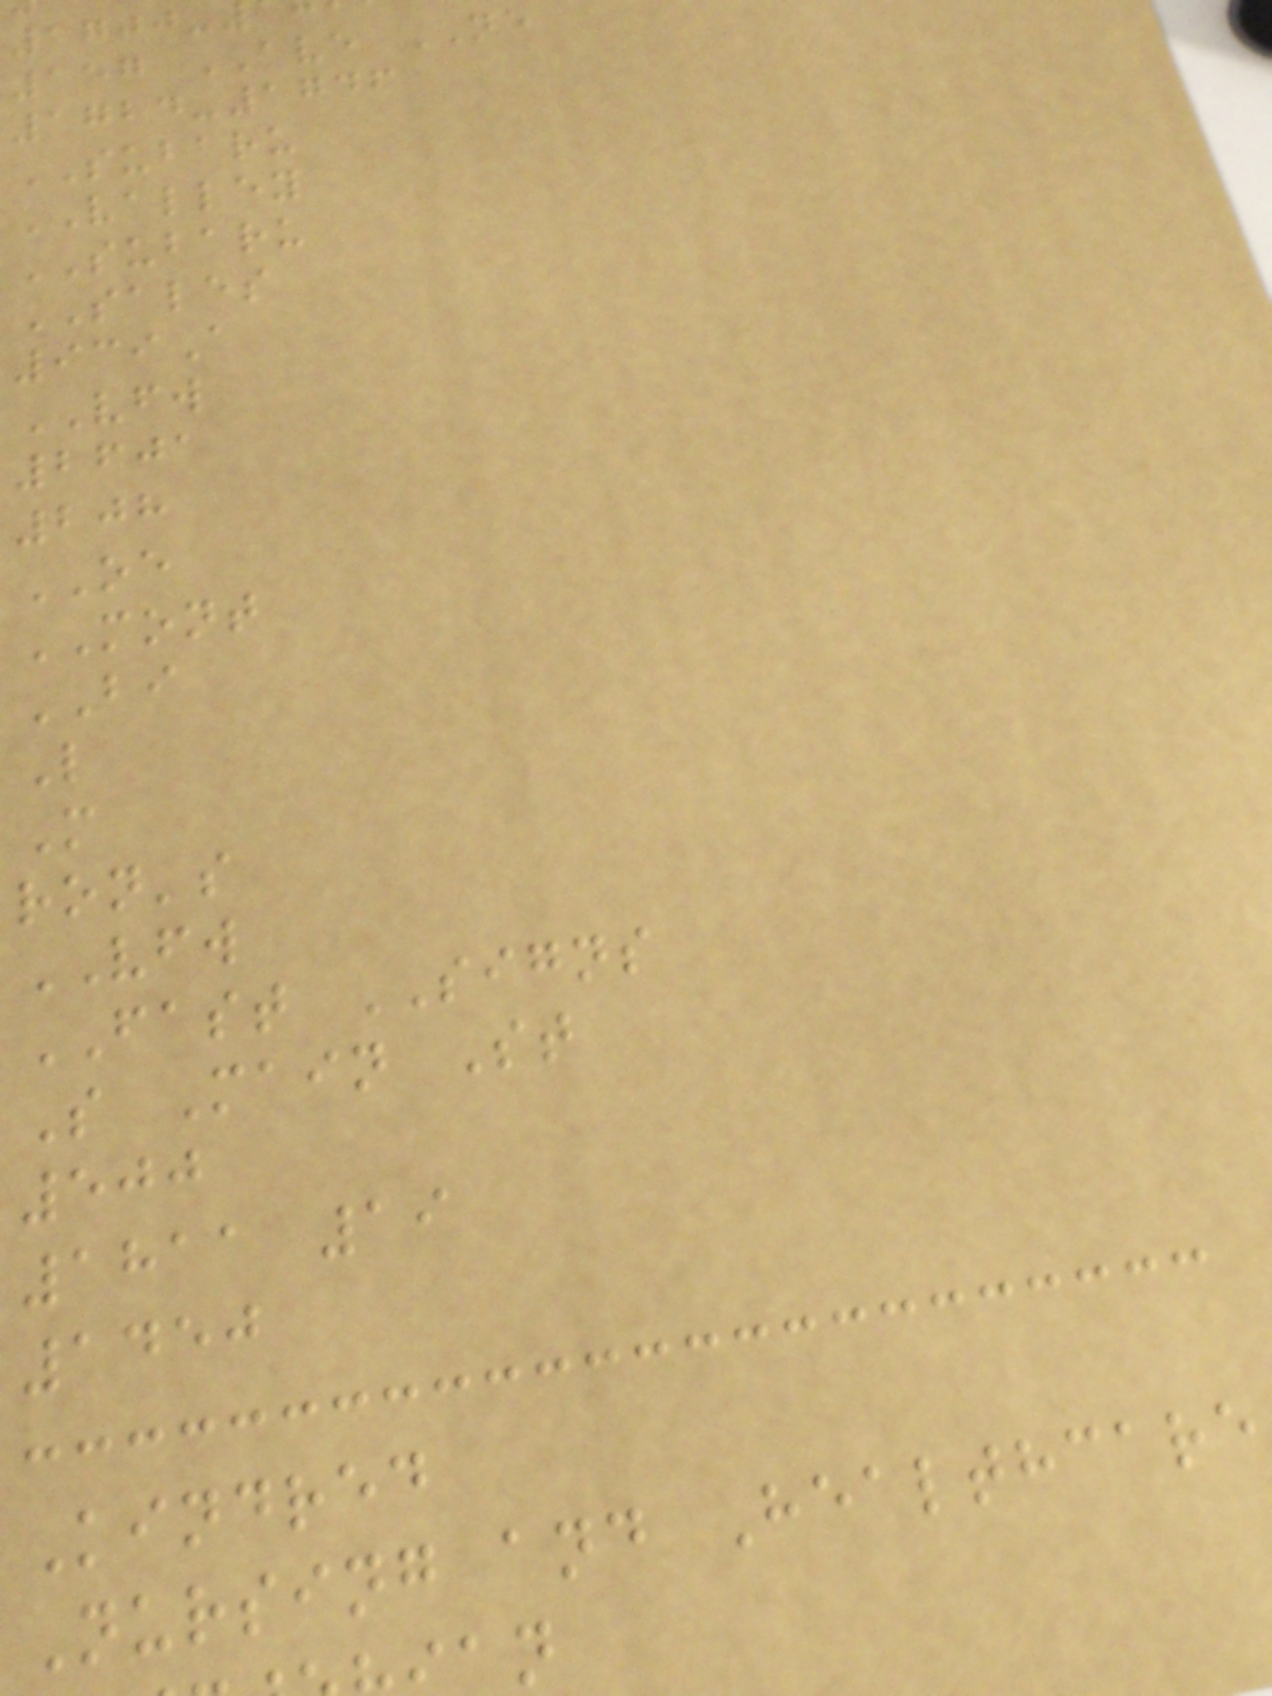1700-
157 AVE NE
1724-1746
SUBARU
VALLEY
SUBARU
SALES
939A
VFW
2601
208
OE
MONT
BI
L
M
ron's
VFW
FAST SIGNS
S Main St
500
1811 19
1450
Kindred
Nursing and Healthcare
